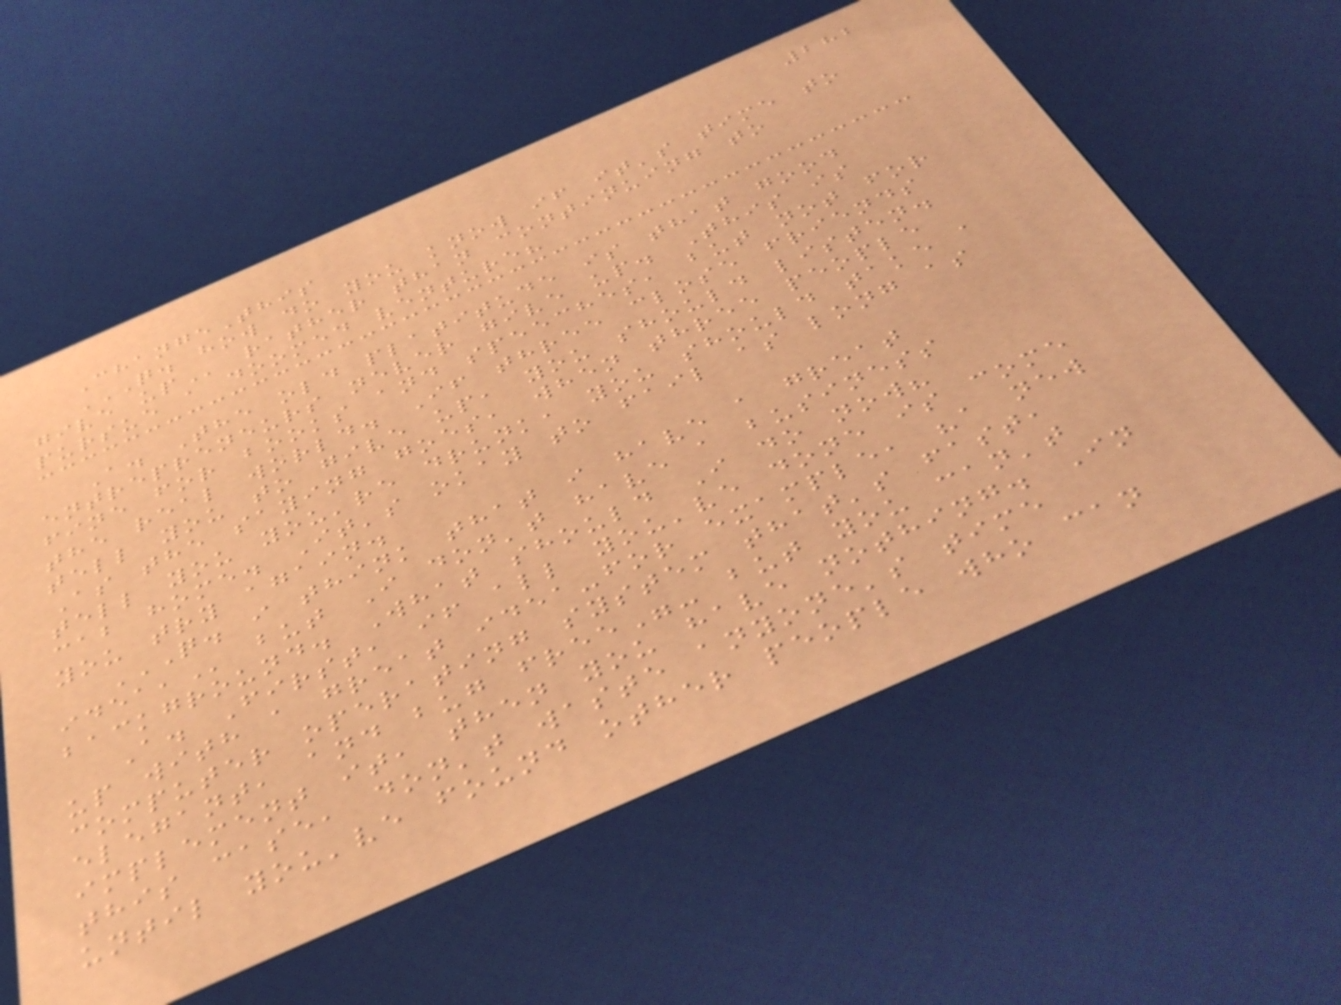282
ChangeThis
Q. HOW DO YOU KNOW IF IT'S TIME TO
GIVE UP rather than continuing to
pursue a doomed venture?
A. The old platitude is that good
entrepreneurs never give up. This is
fine for books and speeches, but not for
the real world. If three close friends
tell you to give up, you should listen.
As the saying goes, when three people
tell you you're drunk, you should take a
cab home. It's okay to fail as long as
you try again.
Q. I THINK THAT I HAVE A GREAT
IDEA, but I don't have a business
background. What should I do now?
A. First, if all you've done is come
up with a great idea-for example, "a new
computer operating system that's fast,
elegant, and bug free"- but you can't
implement it, then you have nothing. In
this case, don't waste anyone's time
until you've found other people who can
